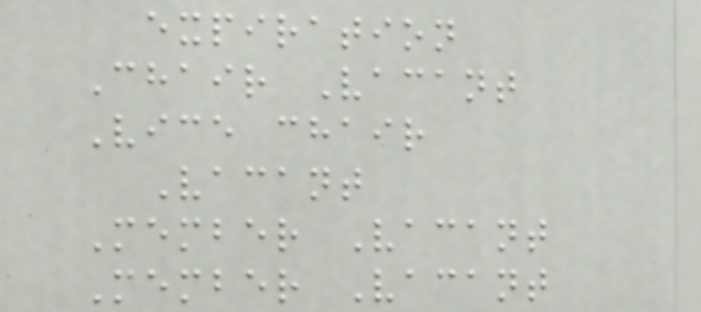expiration
Chair Vacant
Vice chair
Vacant
Member Vacant
Member Vacant
